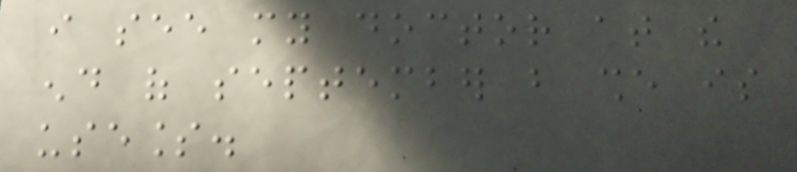i see my doctor at the
end of september but she is
useless.
